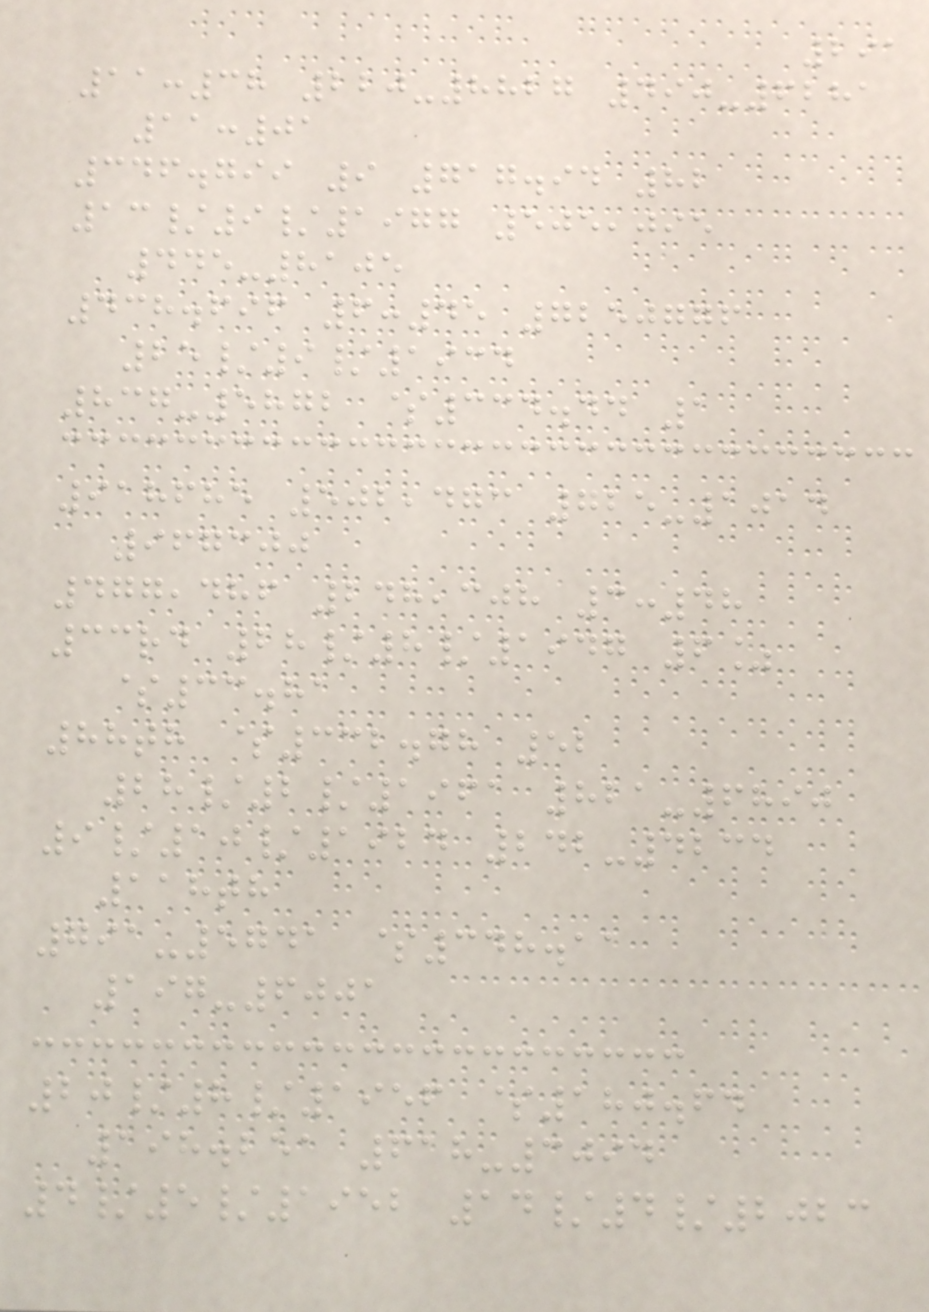291
11:38 220-8827 490-6281
11:01
346.799 9 717.94 82
13/9/1977 505,095
445-8105
438.696 6:45 7250776
25/9/1934
837-5872 $334.44 1
918685 502,473 725-1014
967300
477,486 248,308 3:48
33rd 28/8/1947 6%
$33.81
88th $332.78 52
28/2/1961 821-6890
9/10/1924 242-4234
118th
791-5741 $348.11
197-6001
20/8/1956 $180.64
198.251 618-3094
4/5/1952 14/4/2023
